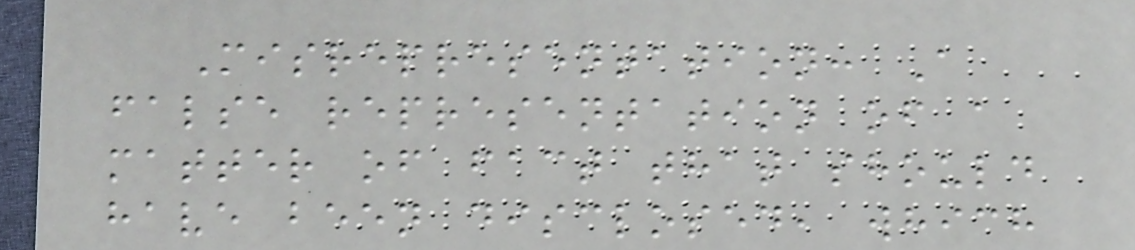Misrepresentation: A
false representation of a
matter of fact that should
have been disclosed, which
